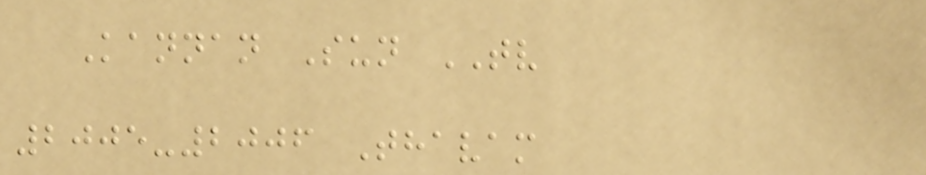Kannan Sun TV
2005-2006 Thavam
